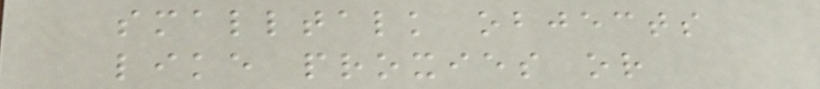smalltalk objects
like proxies or
